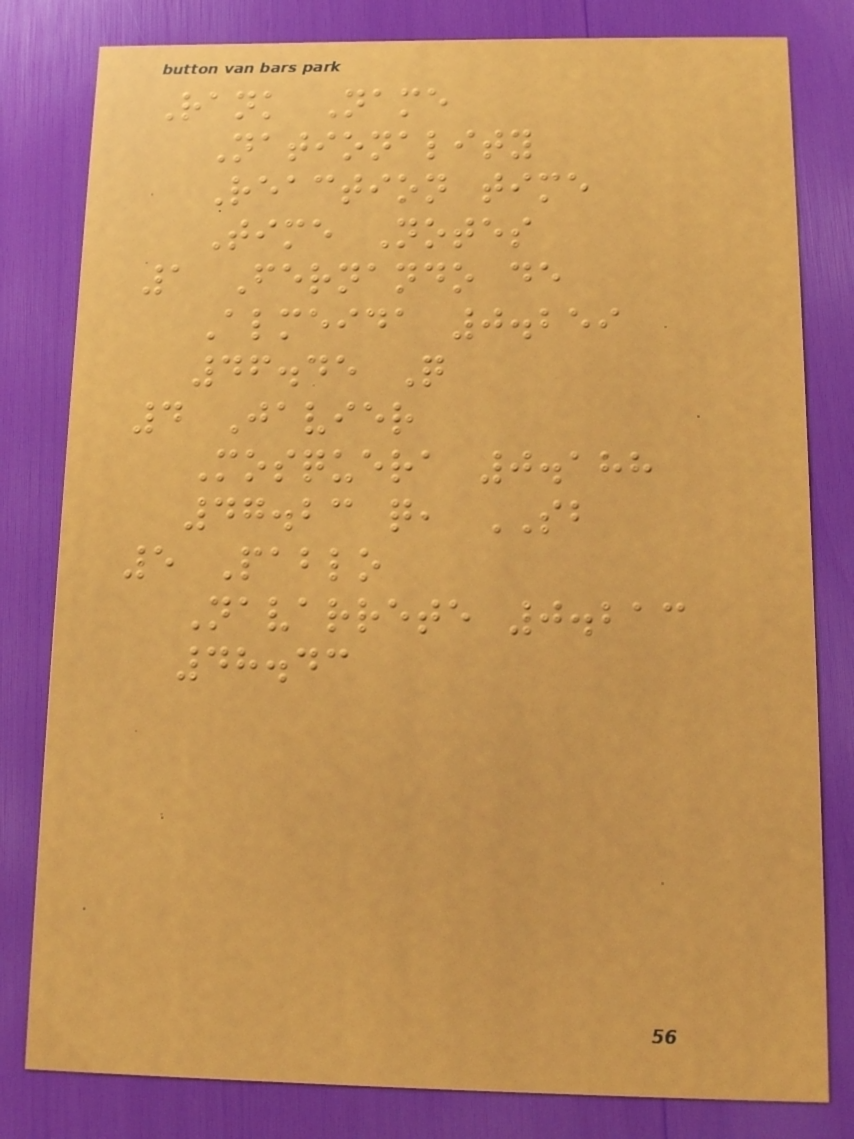Rank Name
Nationality
Reaction time
Time Notes
1 Fernando de
Almeida 0.259
46.45 Q
4 Javier
Mosquera 0.188
47.23 q, SB
5 Pablo
Navarrete 0.213
48.43
